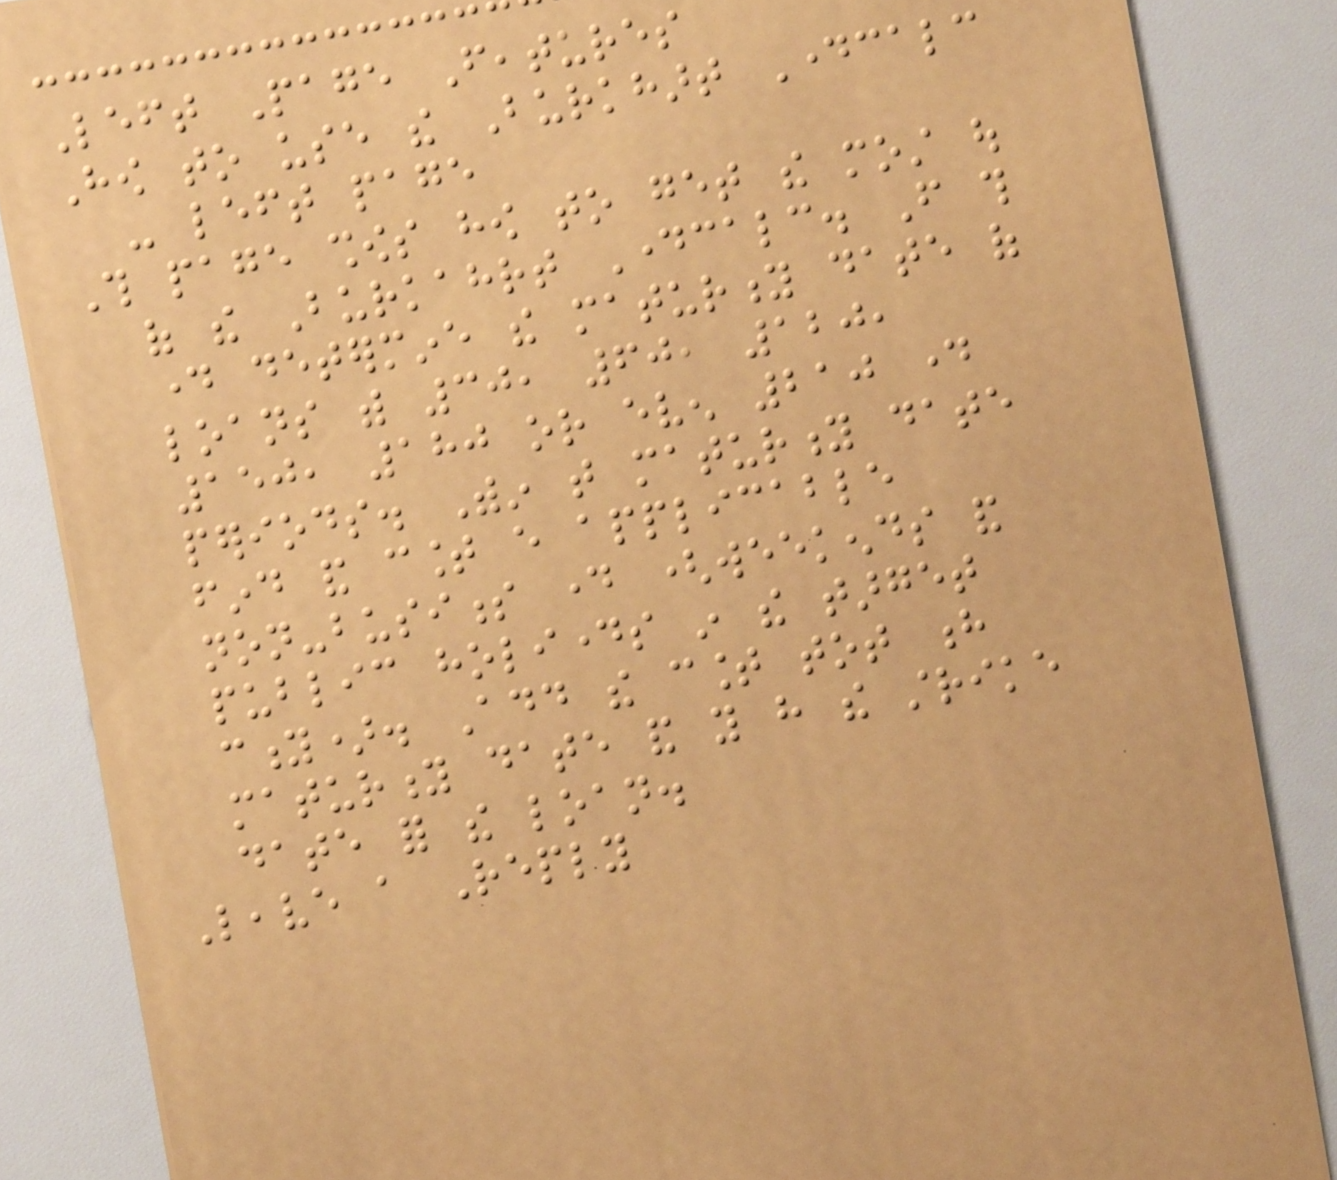Left Page Features
How to use the Burkhart Daycalc
- left page
This page shows how to get the most out
of the Burkahrt Daycalc. From this
day determine the maturity date of
loans with 30, 60, 120,
150, 180 or even 210 day
periods. Within that maturity date
find and count every applicable
non-business day (weekends and
public holidays in the target
city). Add the count tot h
maturity date and you have the strike
date for the loan.
Leave a Reply
